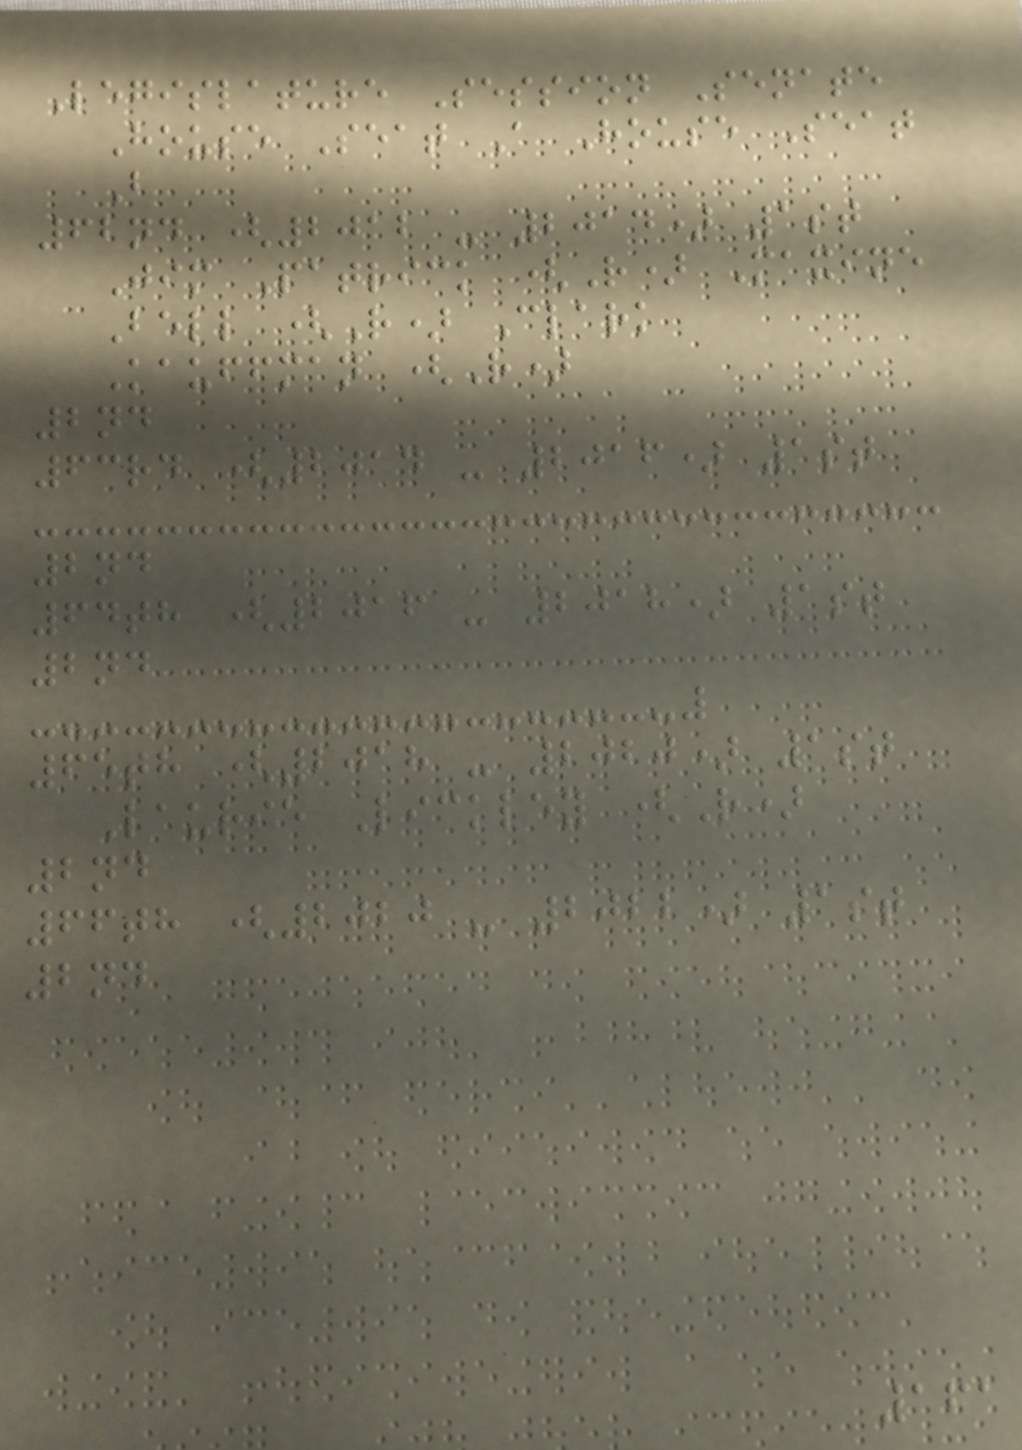Legislature Session Senate
House Seat A House Seat
B
62nd (2012 - 2014) 1st
Jim Patrick (R) Maxine
Bell (R) Clark
Kauffman (R)
2nd
63rd (2014 - 2016) 1st
2nd
64th (2016 - 2018) 1st
2nd
65th (2018 - 2020) 1st
Laurie Lickley (R)
2nd
66th (2020 - 2022) 1st
2nd
161
